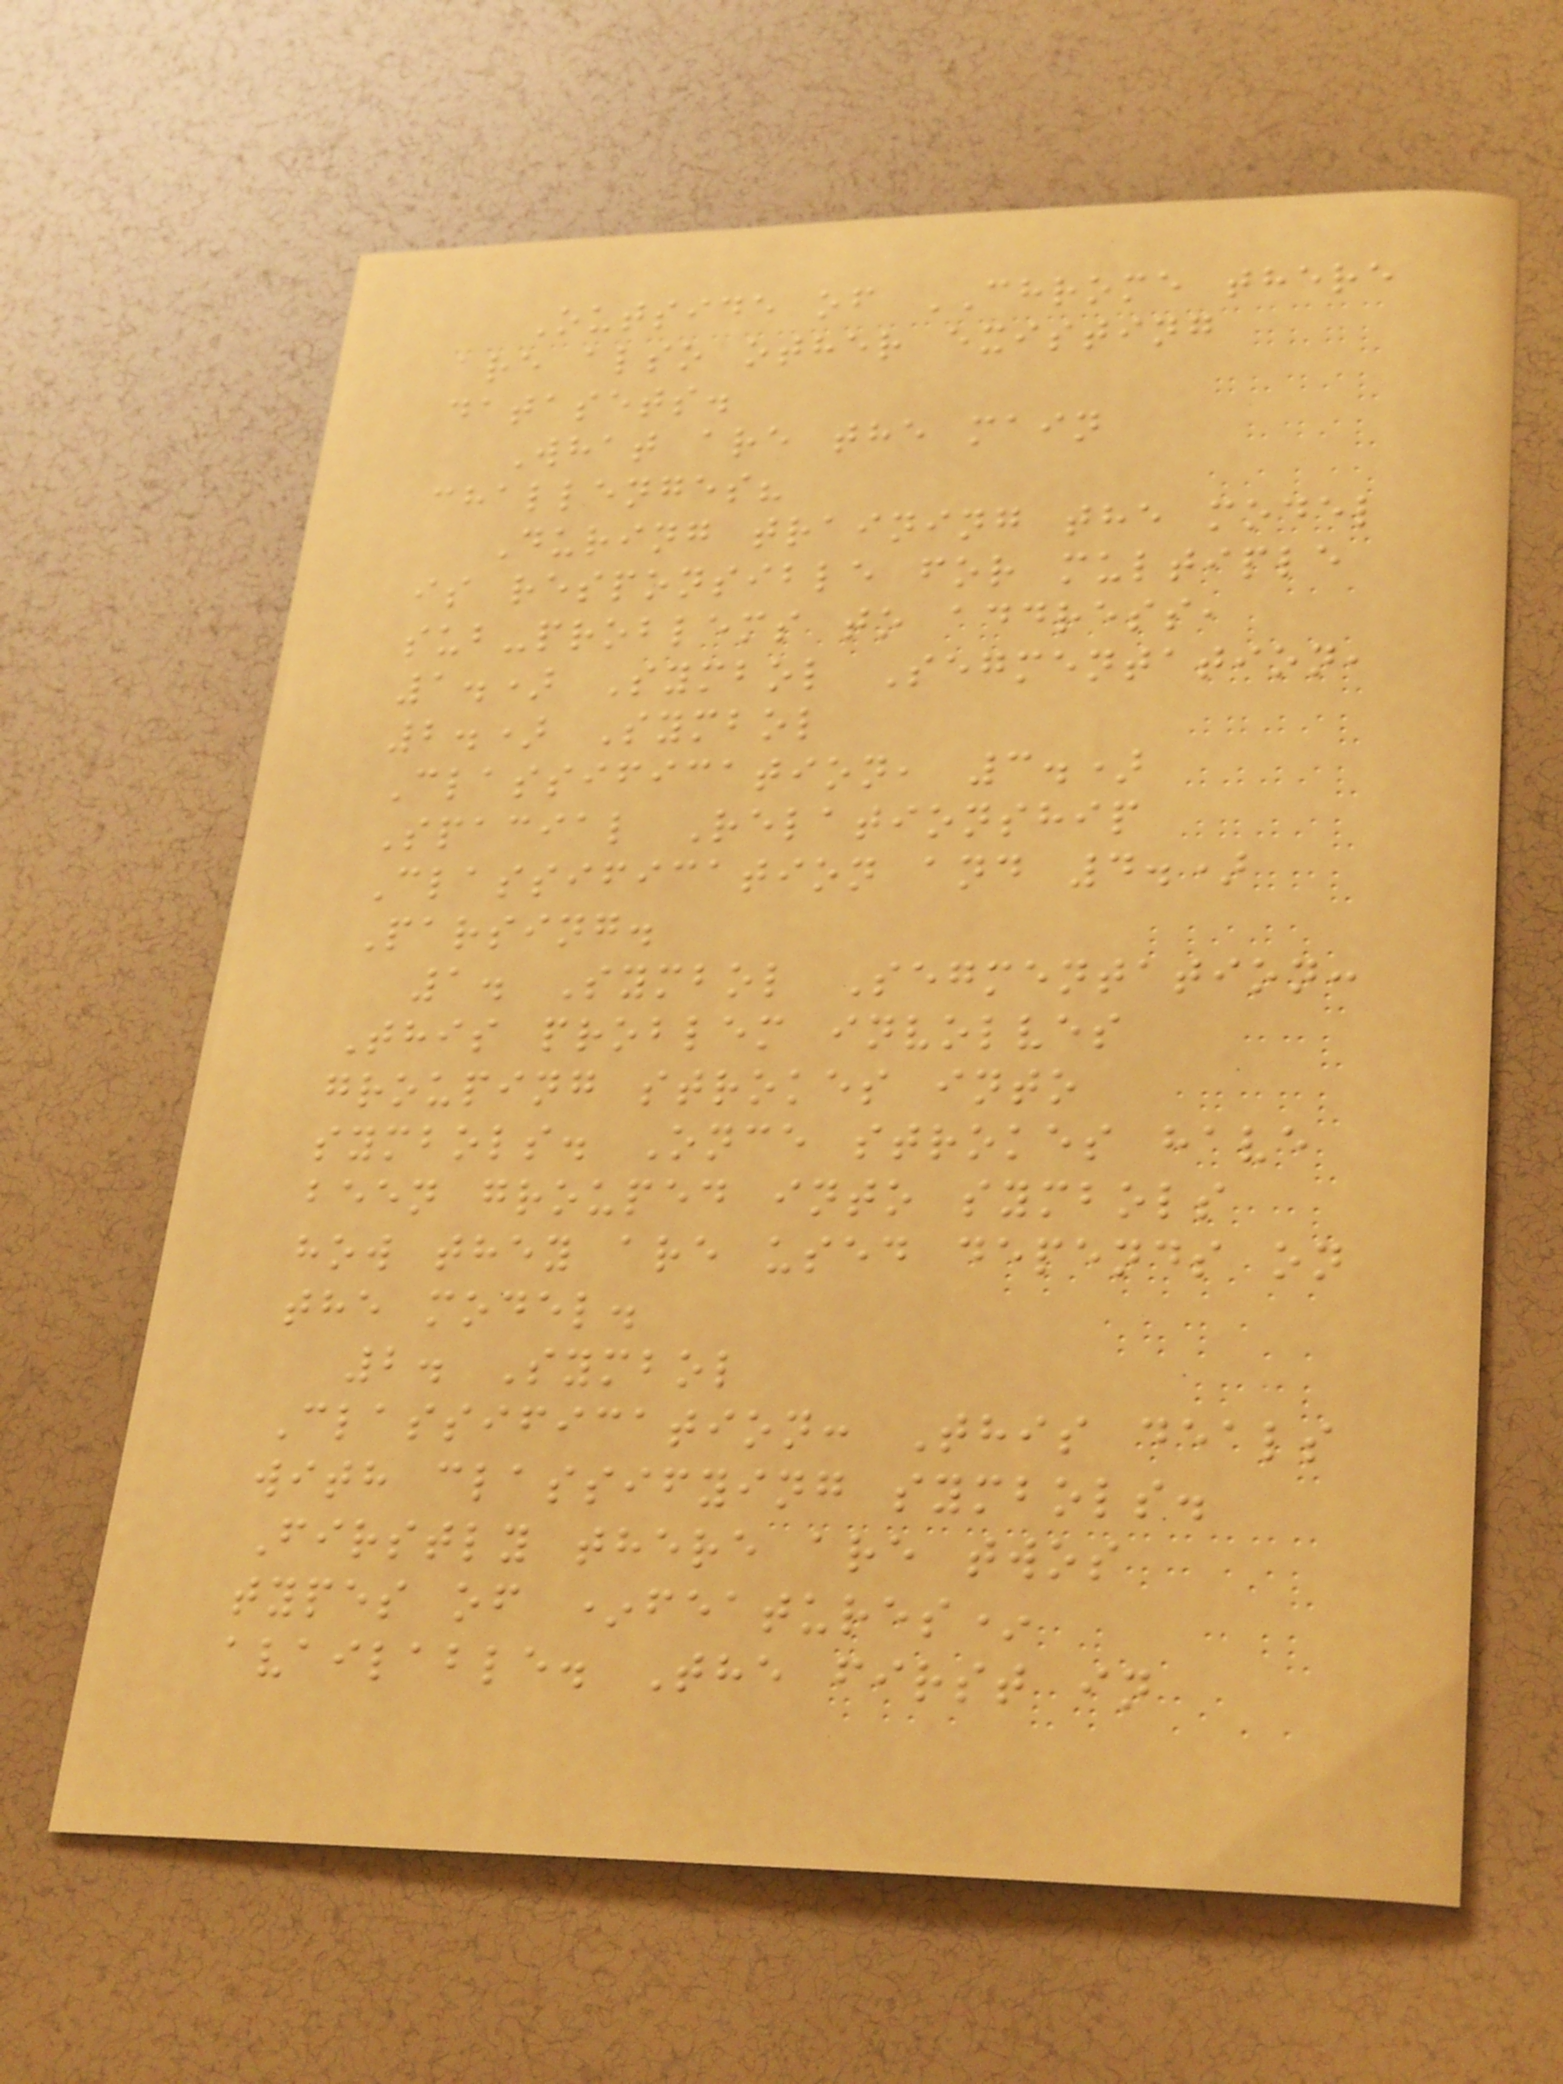Outside of CHROME there
are also other existing
datasets.
What are the main
challenges?
During training the model
is responsible for multiple
sub-problems to address,
1.) Symbol Segmentation,
2.) Symbol
Classification, 3.)
Spacial Relationship
Classification and 4.)
Parsing.
1. Symbol Segmentation:
This problem involves
grouping strokes into
symbols. Once strokes have
been grouped into symbols
how they are used depends on
the model.
2. Symbol
Classification: This deals
with classifying symbols.
Firstly there are twos
types of *features*
available. The first in
